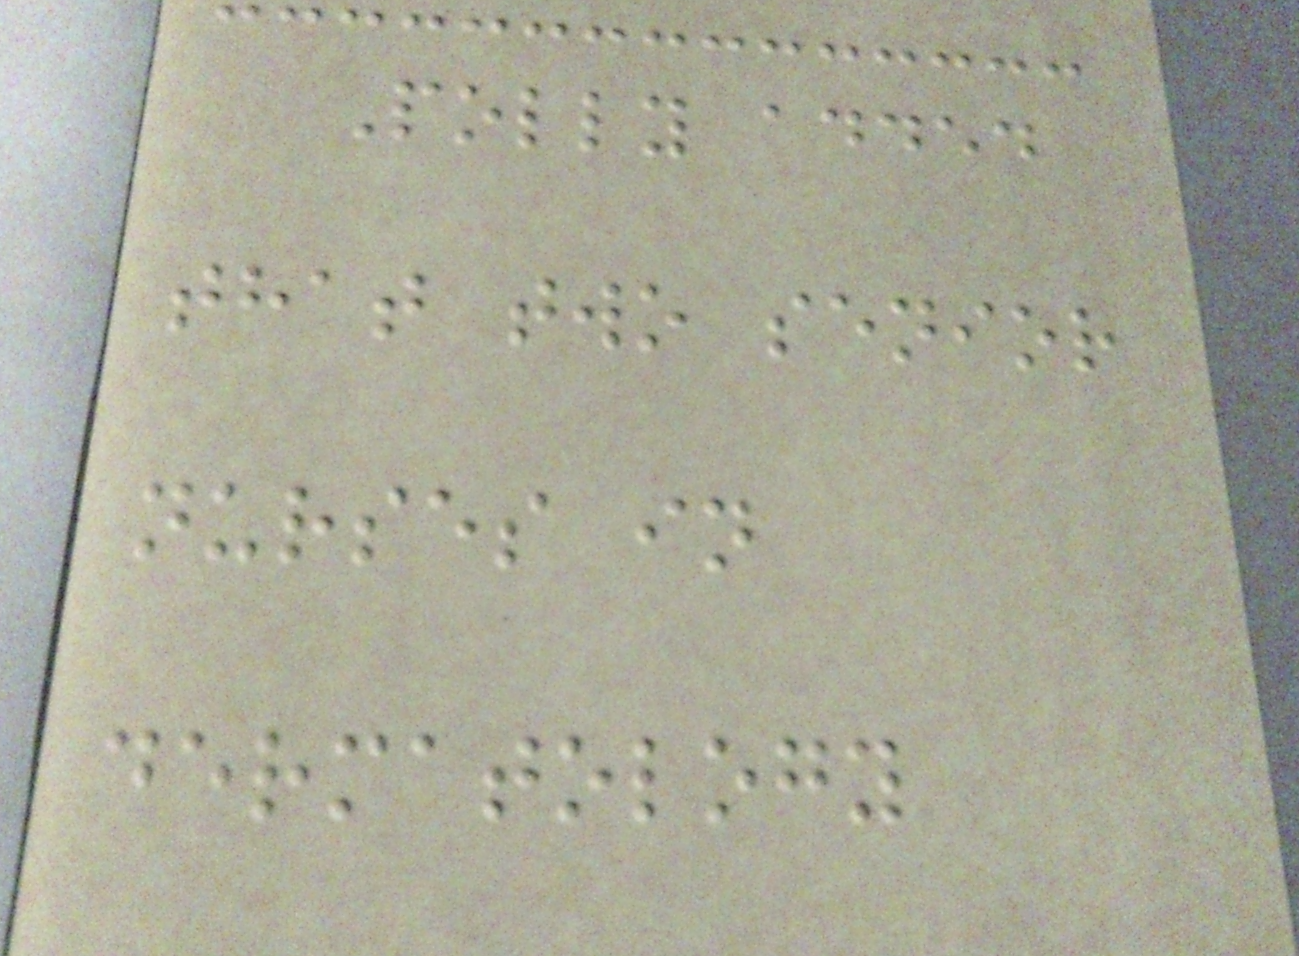Polly added
that two senior
nurses in
dermatology
